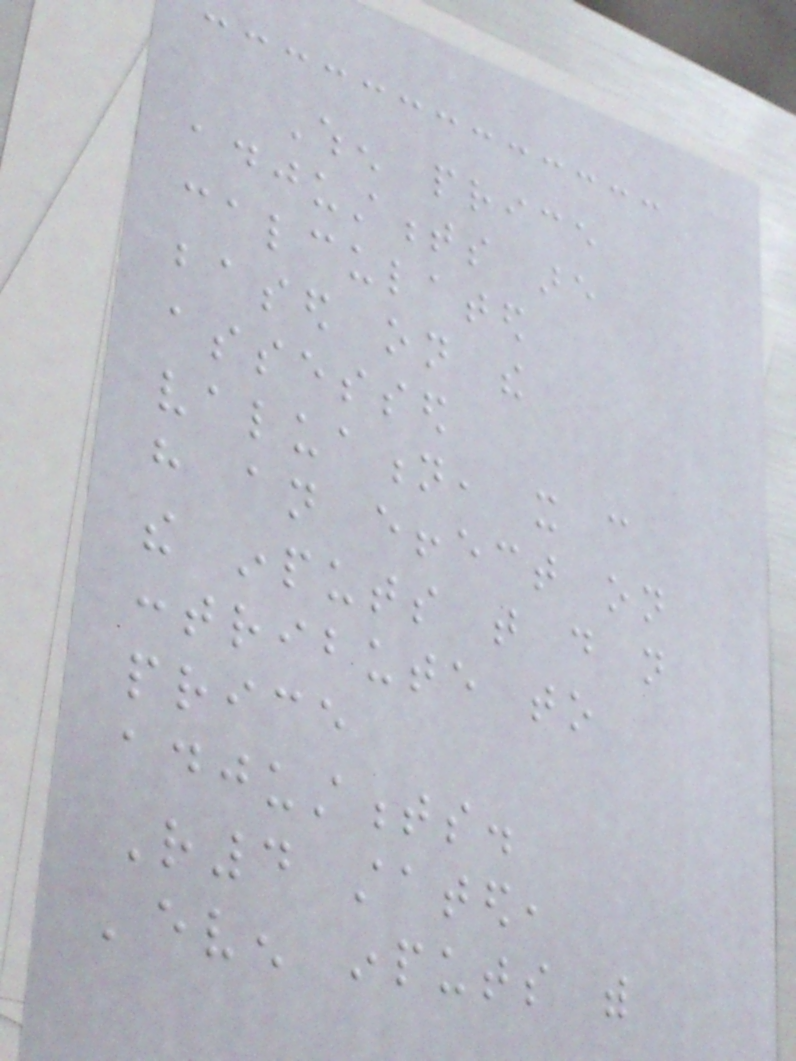When price
adjustments are
calculated
based on the
assessed
valuation, it can
have an effect on
the inputs that do not
contribute to
price
adjustments.
R4 stated,
'even inputs with
